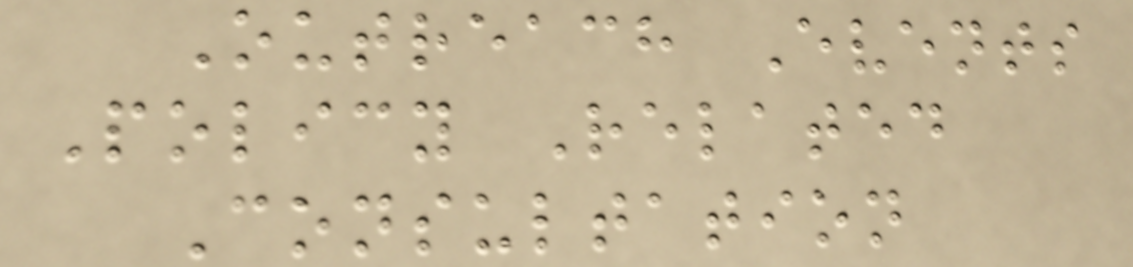Outreach Events
Policy Related
Consultation
